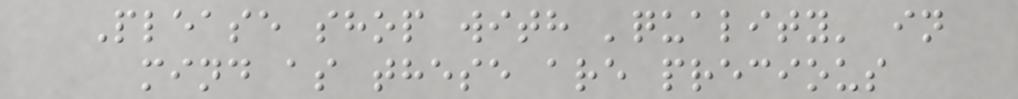Please shop with 'quality' in
mind as these are precious
